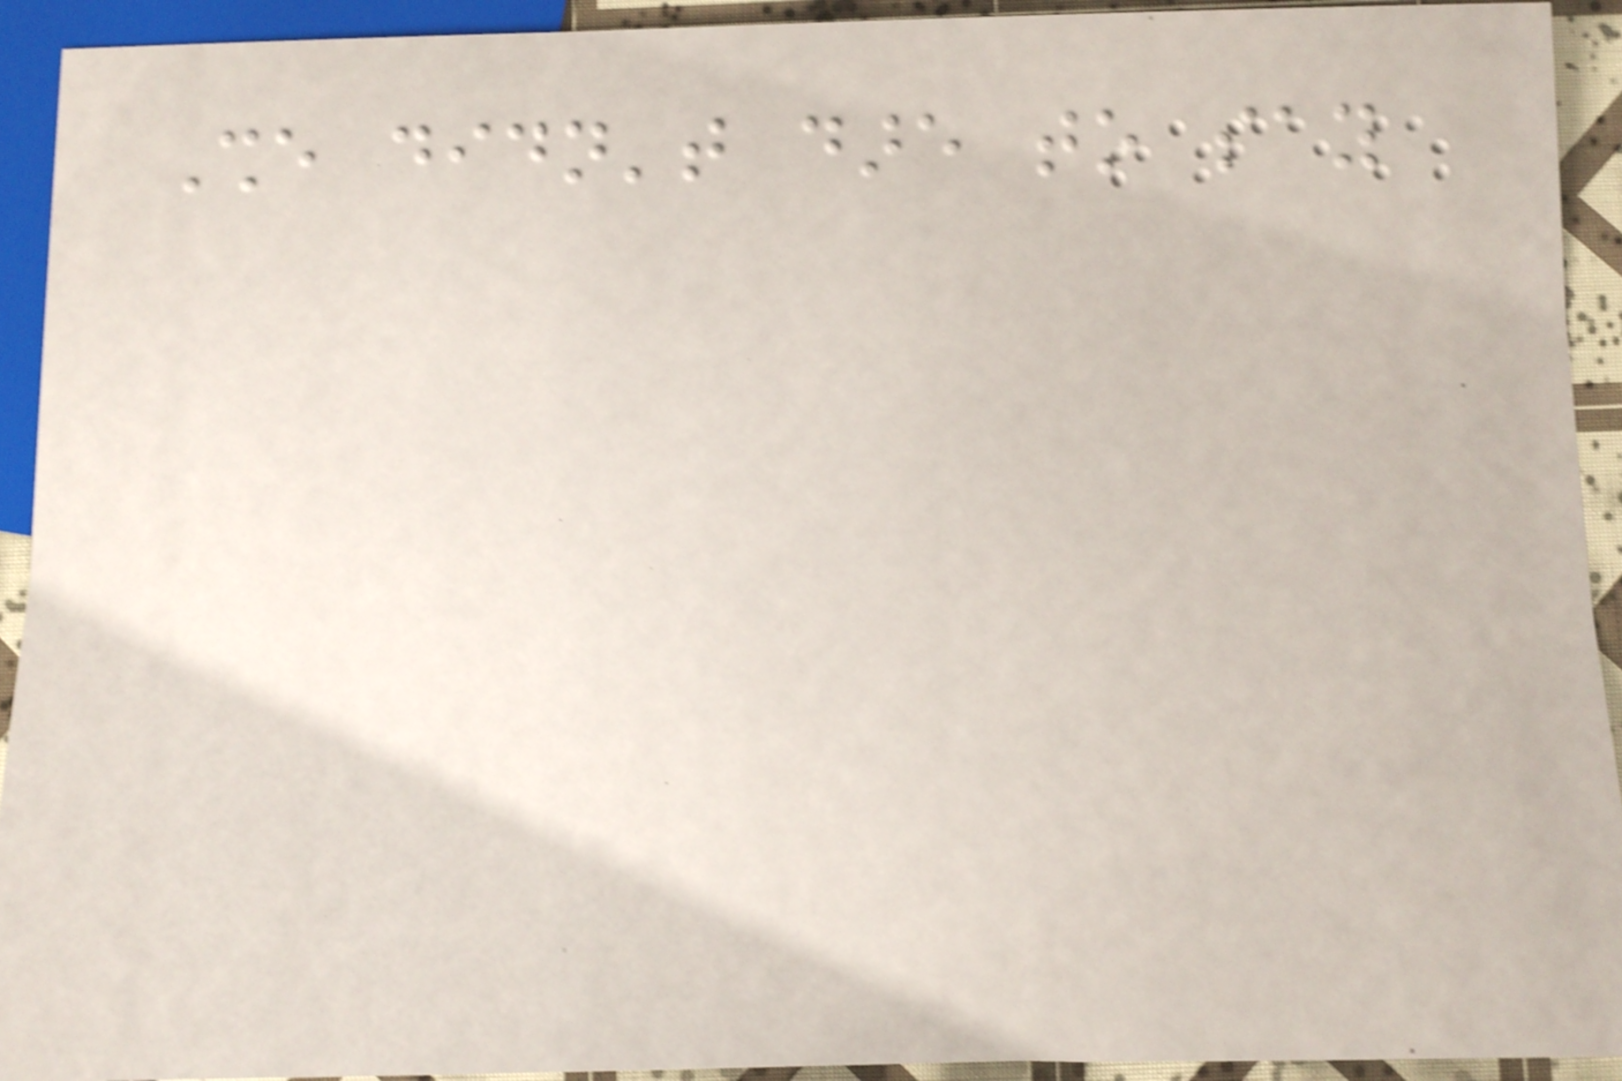She didn't dare to say
